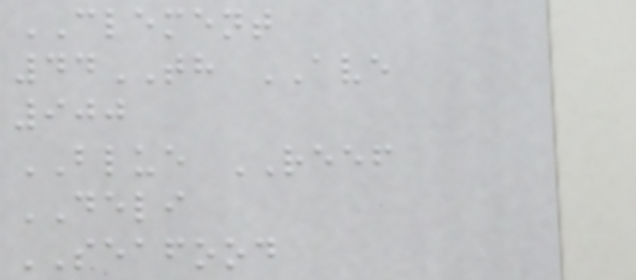CLEMENT
44TH AVE
900
BLUE REEF
DELI
SEAFOOD
